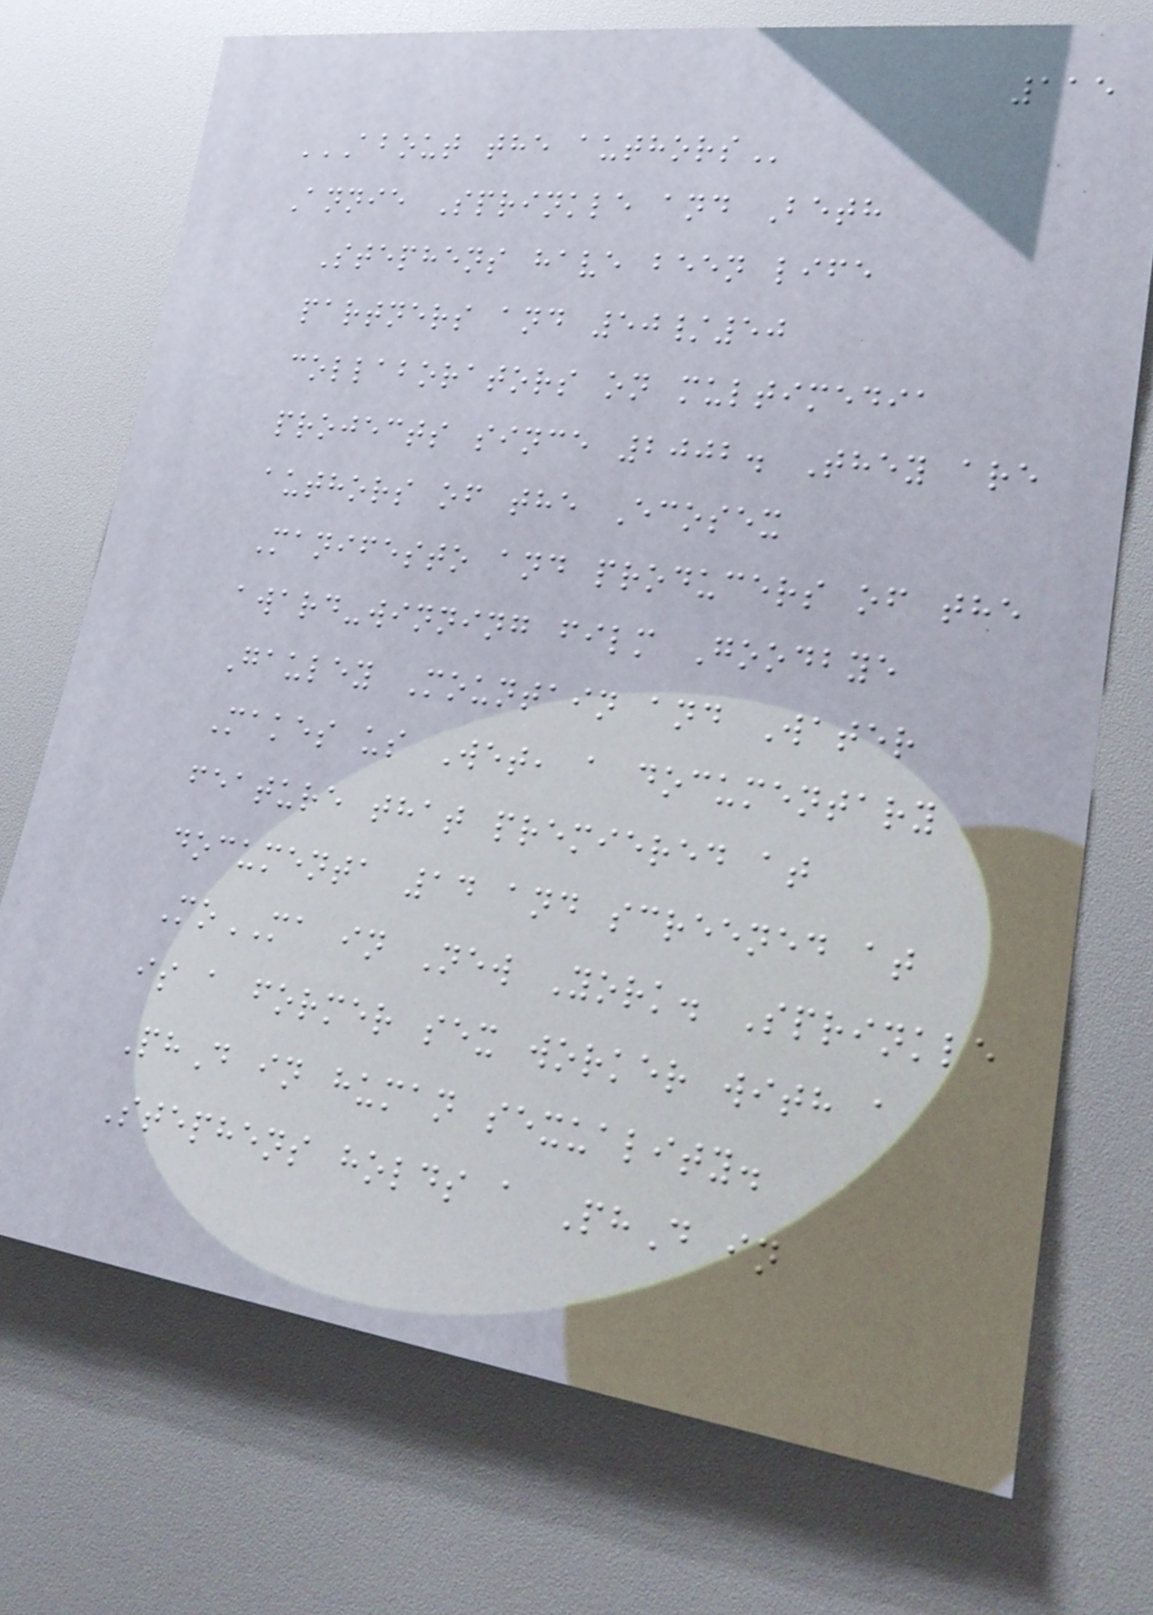115
ABOUT THE AUTHORS
Annie Sprinkle and Beth
Stephens have been life
partners and 50/50
collaborators on multimedia
projects since 2002. They are
authors of the Ecosex
Manifesto and producers of the
award-winning film Goodbye
Gauley Mountain and Water
Makes us Wet, a documentary
feature that premiered at
documenta 14 and screened at
MoMA in New York. Sprinkle
is a former sex worker with a
PhD in human sexuality.
Stephens holds a PhD in
